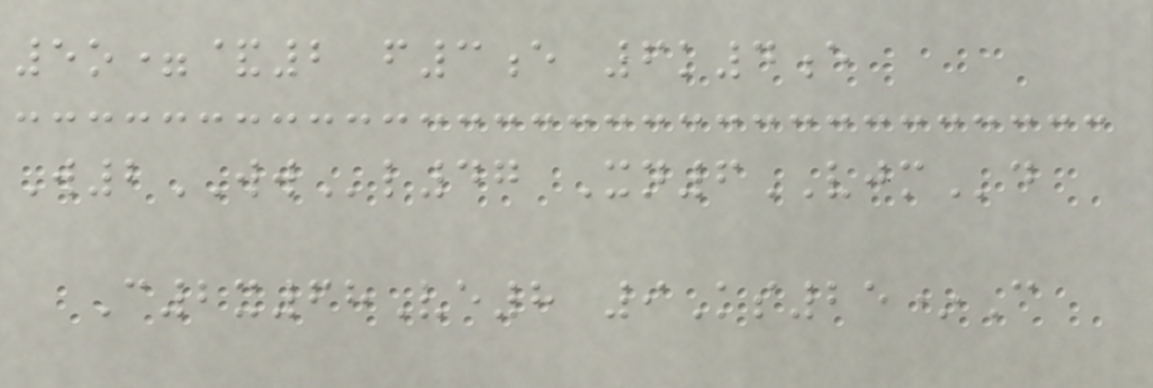5o=&2 f3e 6k4e
W2WWl47 Xn6VJMd
C2x68Ve8 9Ks25*C
